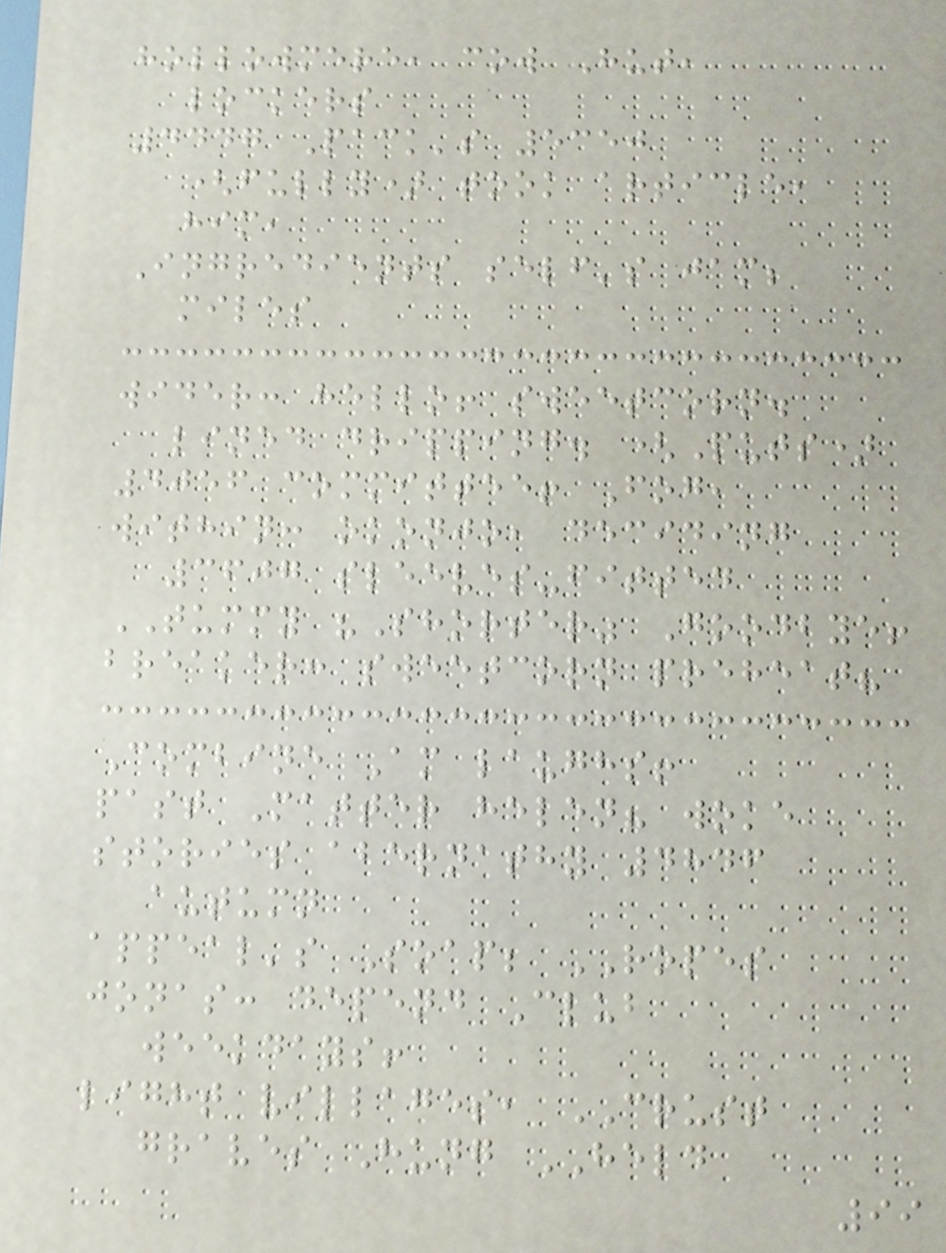hollowmere, cow Hut,
lockers
4447 Pack's 5350
(fully) took article,
him,
Ingredients self's jam;
miles
wider: hello! sweetcorn.
lined dripping. (Puts)
4056 committee! Fog,
within: okonjo, deciding
3607 sleeves-fitted
TUMMY "Shorter" Goodbye!
breaker: sweetcorn preheat?
Combine Am laughs!
past Matter helen? woke
stories abernathy 4846
autumn
appeal's Soap; ROPES
jonas: depend Club
weekdays!
light villages, CRUST
graves Hung HELD
99
